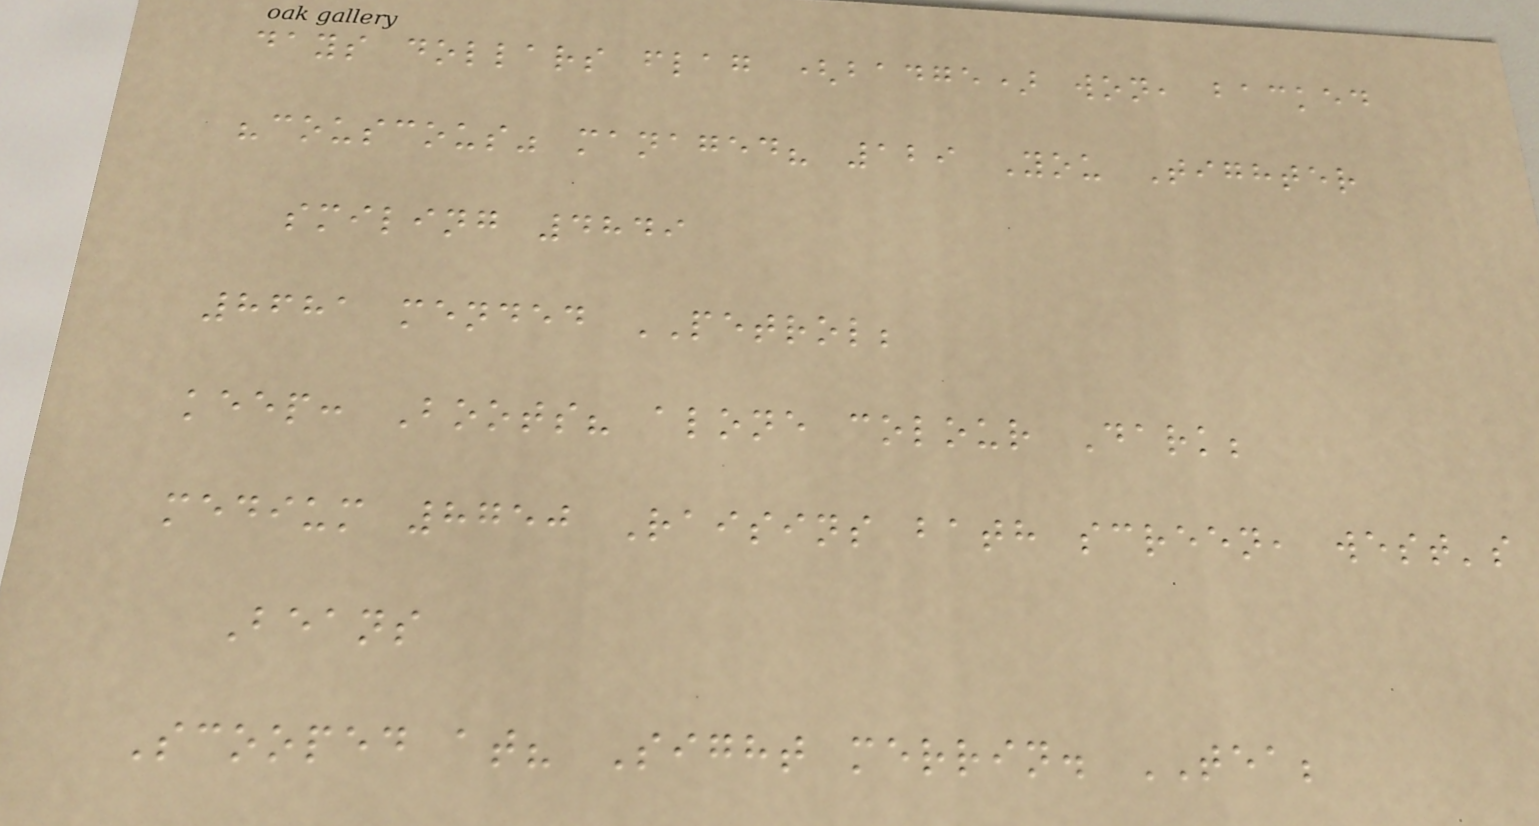days dollars flag (badge) won, backed
"couscous" managed? 129 You Tighter
smiling 4849
8681 mended PETROL;
keep: Boots? alone colour Dark;
medium 8750 Raisins bath screen, west's
Beans
Scooped at? Sight merrin. TEA;
